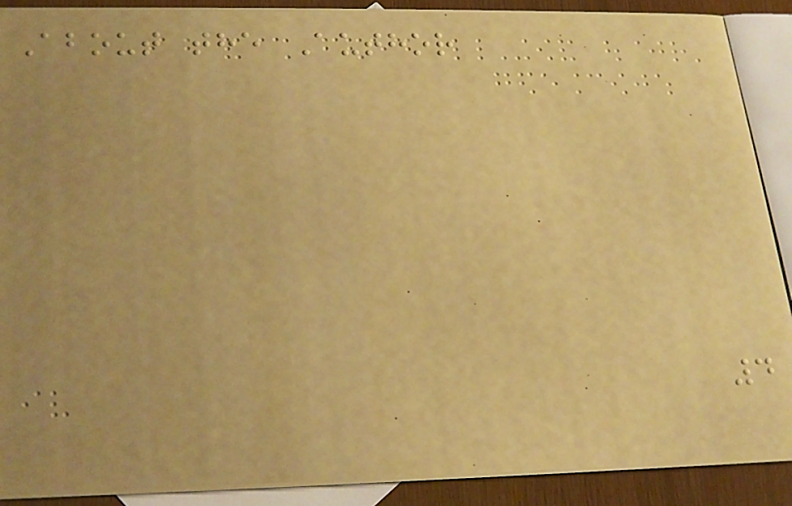About the Author
4
